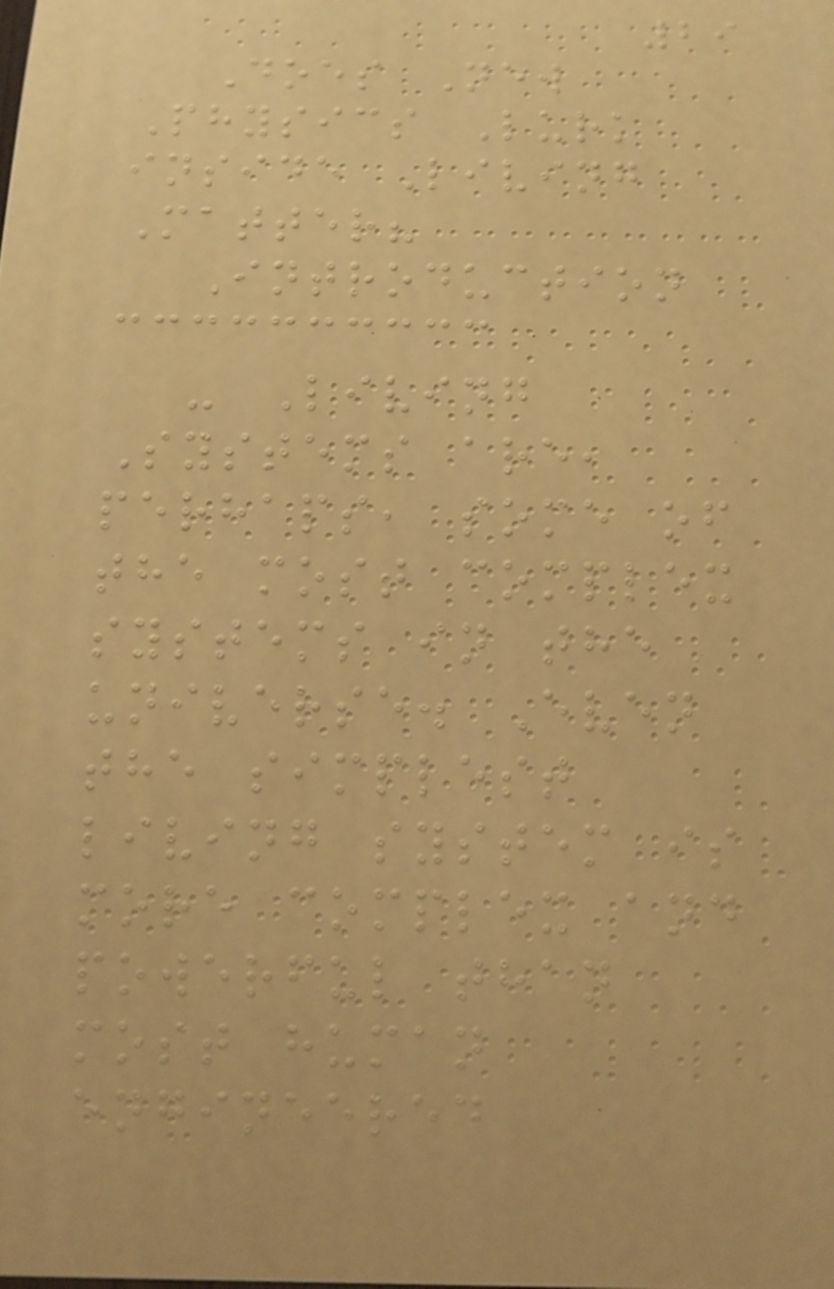29
Does New
Physics Lurk
inside Living
Matter?
Introduction
- Living
Systems are,
perhaps, some of
the most complex
systems in the
universe. Even
the simplest
living system is
more complex and
powerful than
most human
engineered
